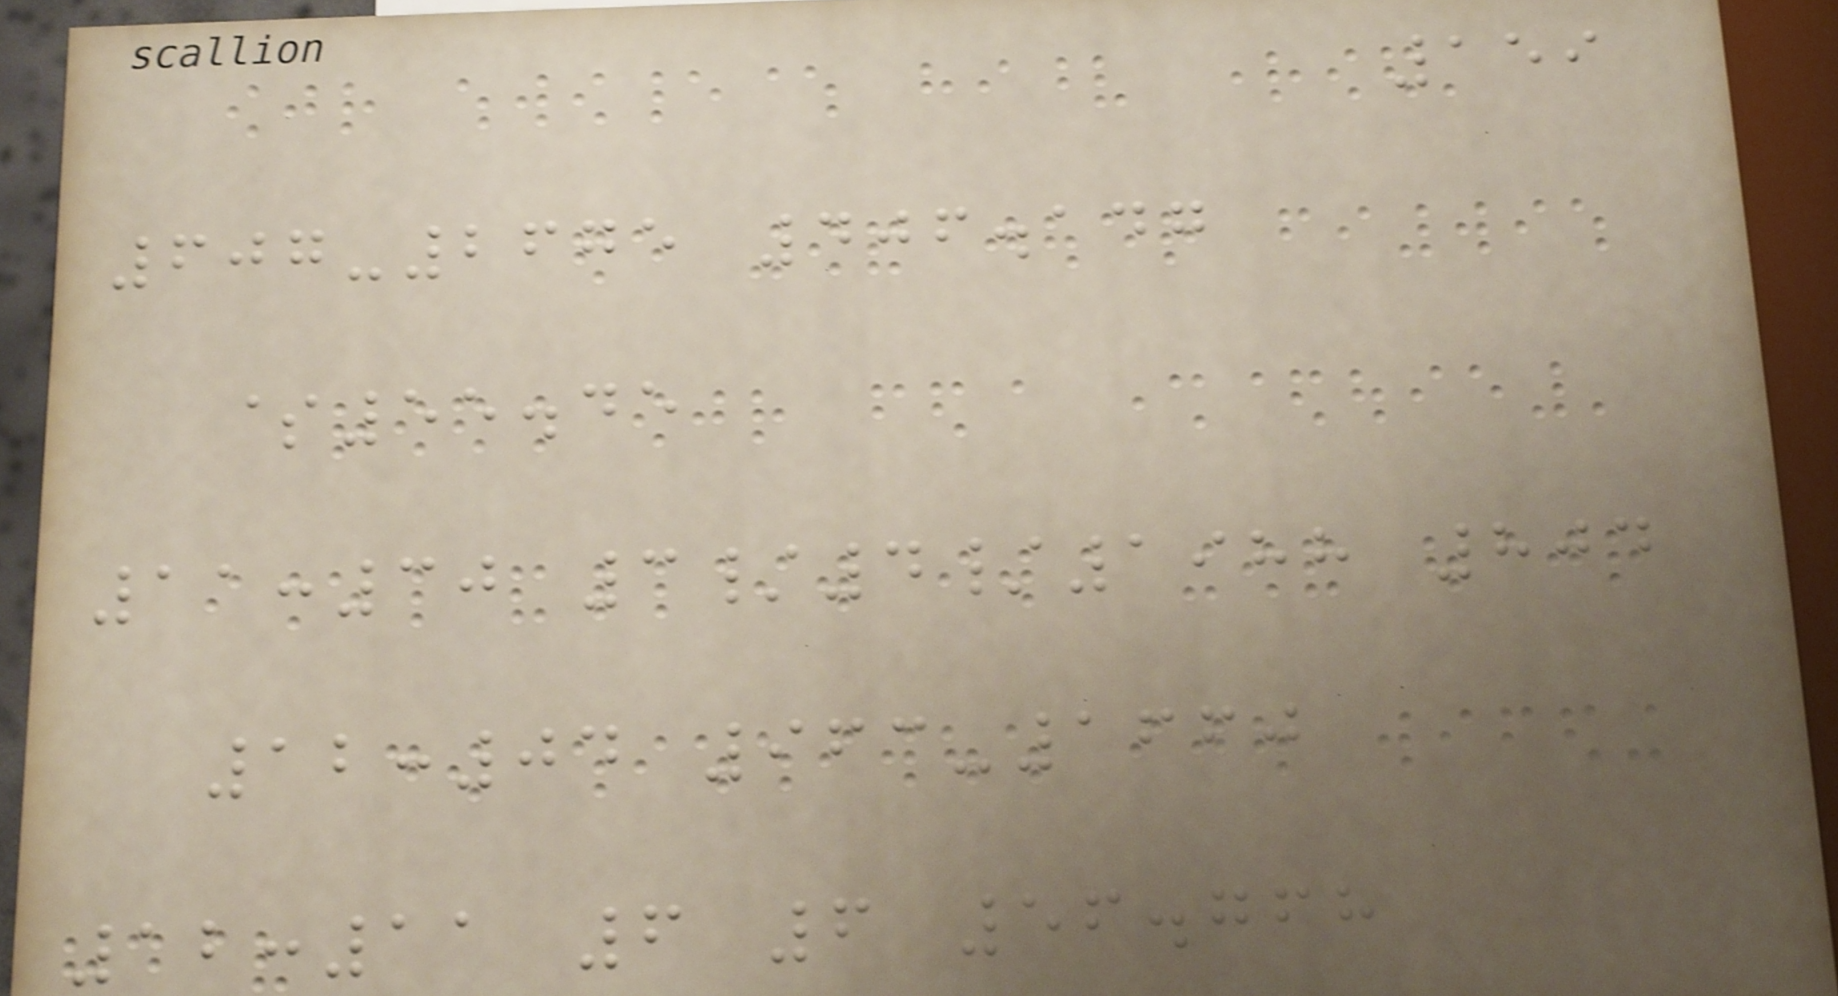159
607-2675 406.147
$55.45
11:30 3/4/1988 804
12:04 963-1660
12:11 6 6 56.768
